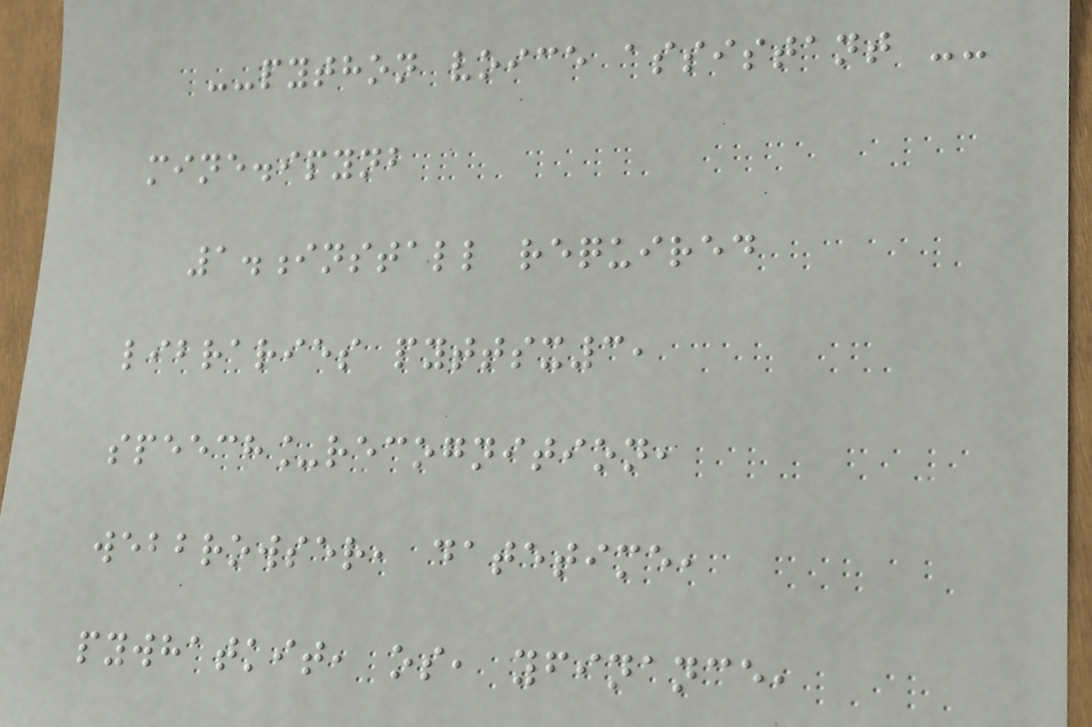--python voice assistant --
mine.ipynb
1.install required
libraries pyttsx3,
speech_recognition,
webbrowser, datetime,
pywhatkit, os, yfinance,
